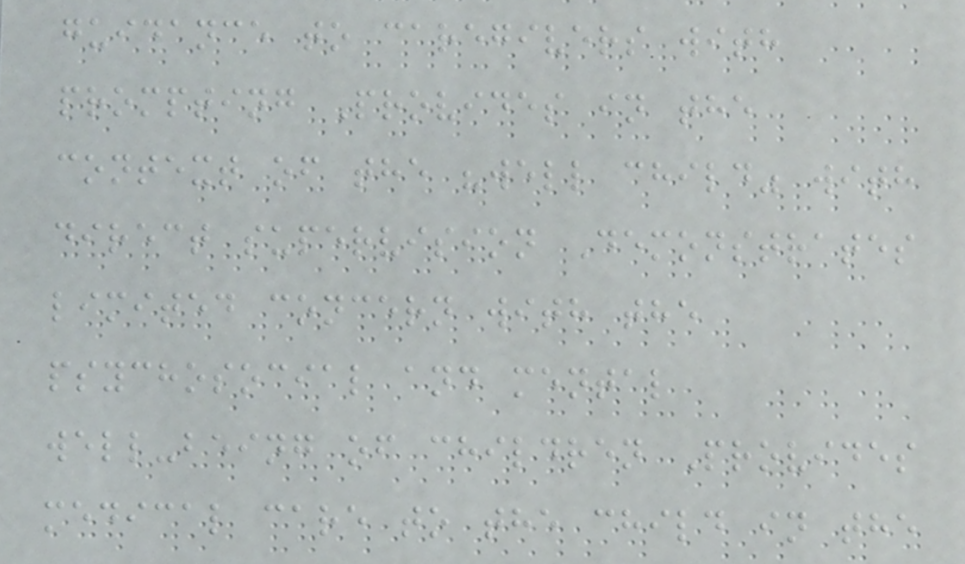guidance to caregivers with
prompting Provides in the
context of the "well child" with
direct supervision Demonstrates
limited concern with the
psychosocial and mental
well-being of children Provides
medical care to the child in the
